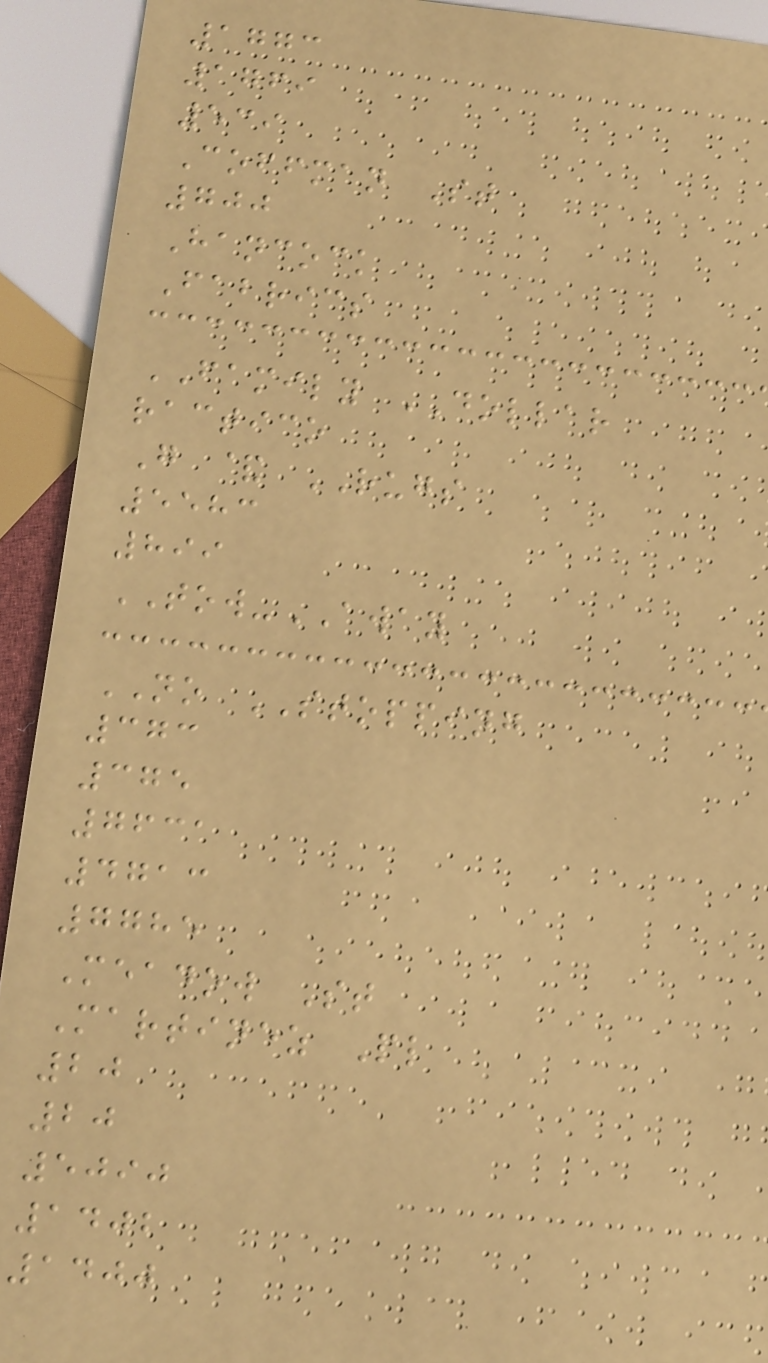1773
1769
539
Coffman St
700
Hancock
Fabrics
FAMILY DOLLAR
ractico
G & RUGS
5583
899
TOW-AWAY
NO STOPPING
373
375
7631
4713
7785
Meadow St
Martinez Pl
20
20
5090
1402
1400
